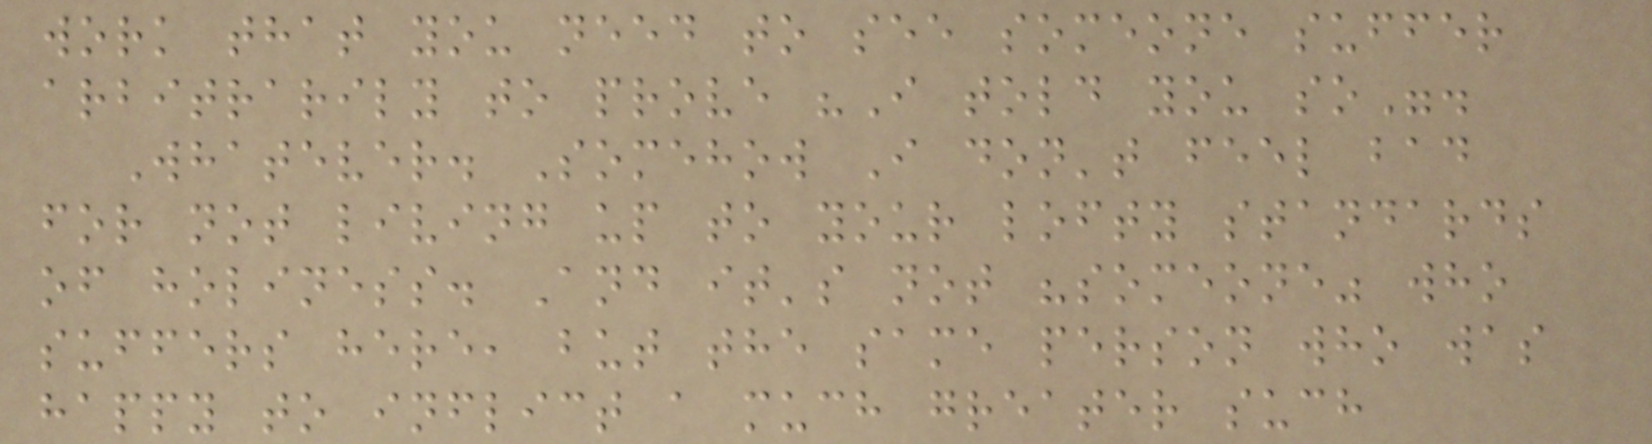work that you need to see someone suffer
arbitrarily to prove "I told you so".
Whatever. Somehow I don't feel bad
for not living up to your lofty standards
of holiness. And it's not "someone" who
suffers here, but the same person who was
happy to inflict a much greater such
